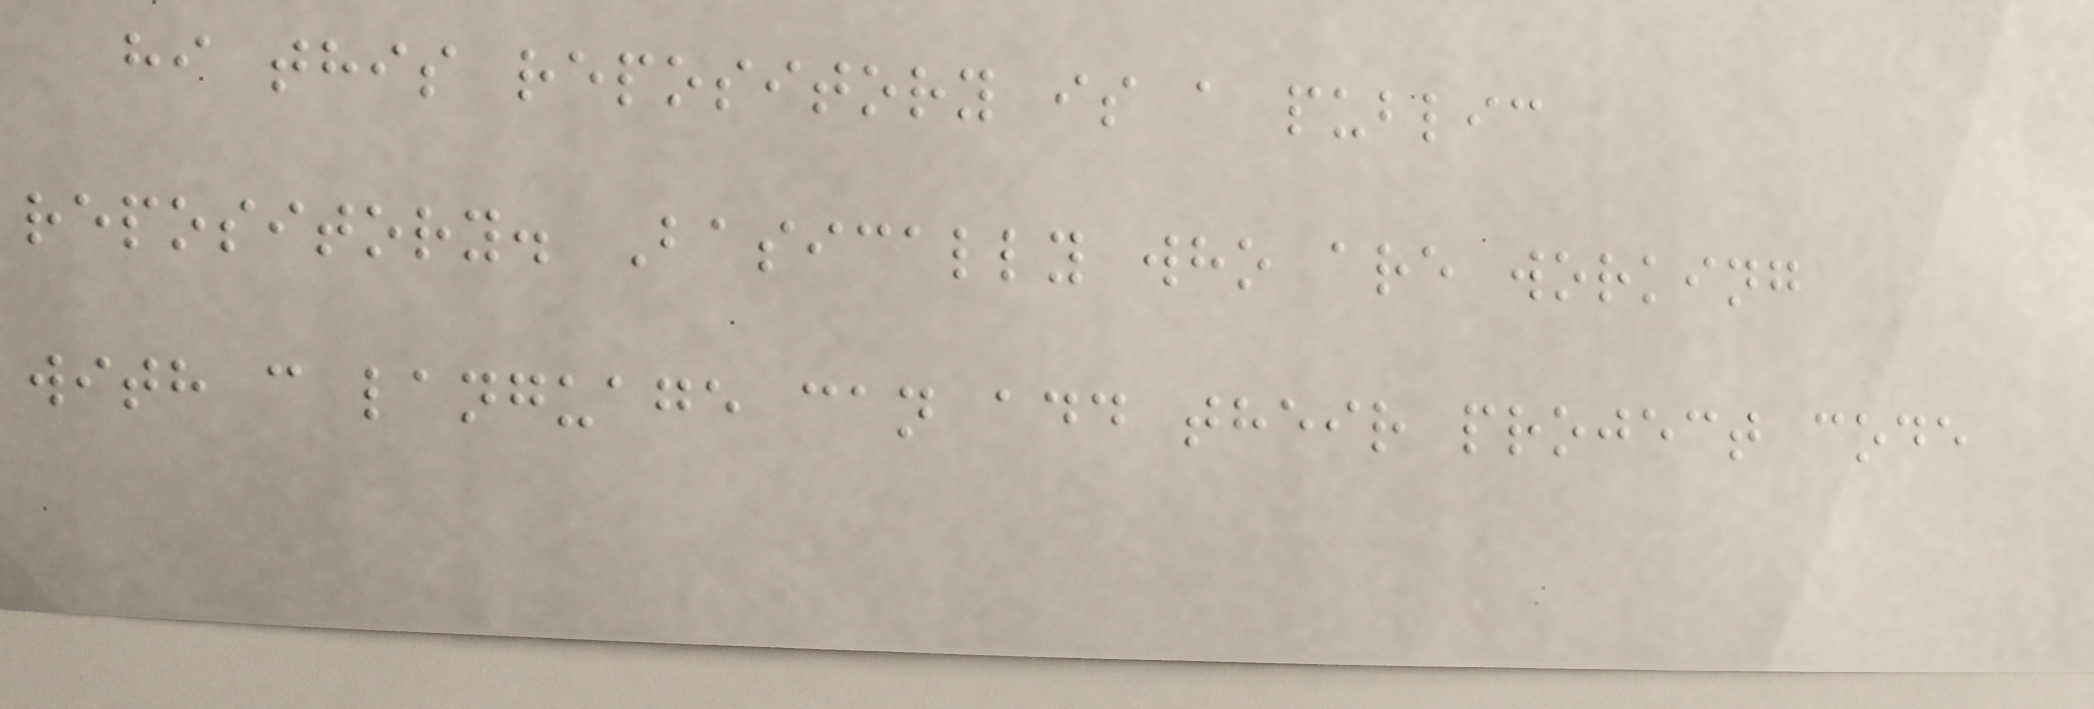hi this repository is a public
repository. Basically who are working
with c language can add their project code
